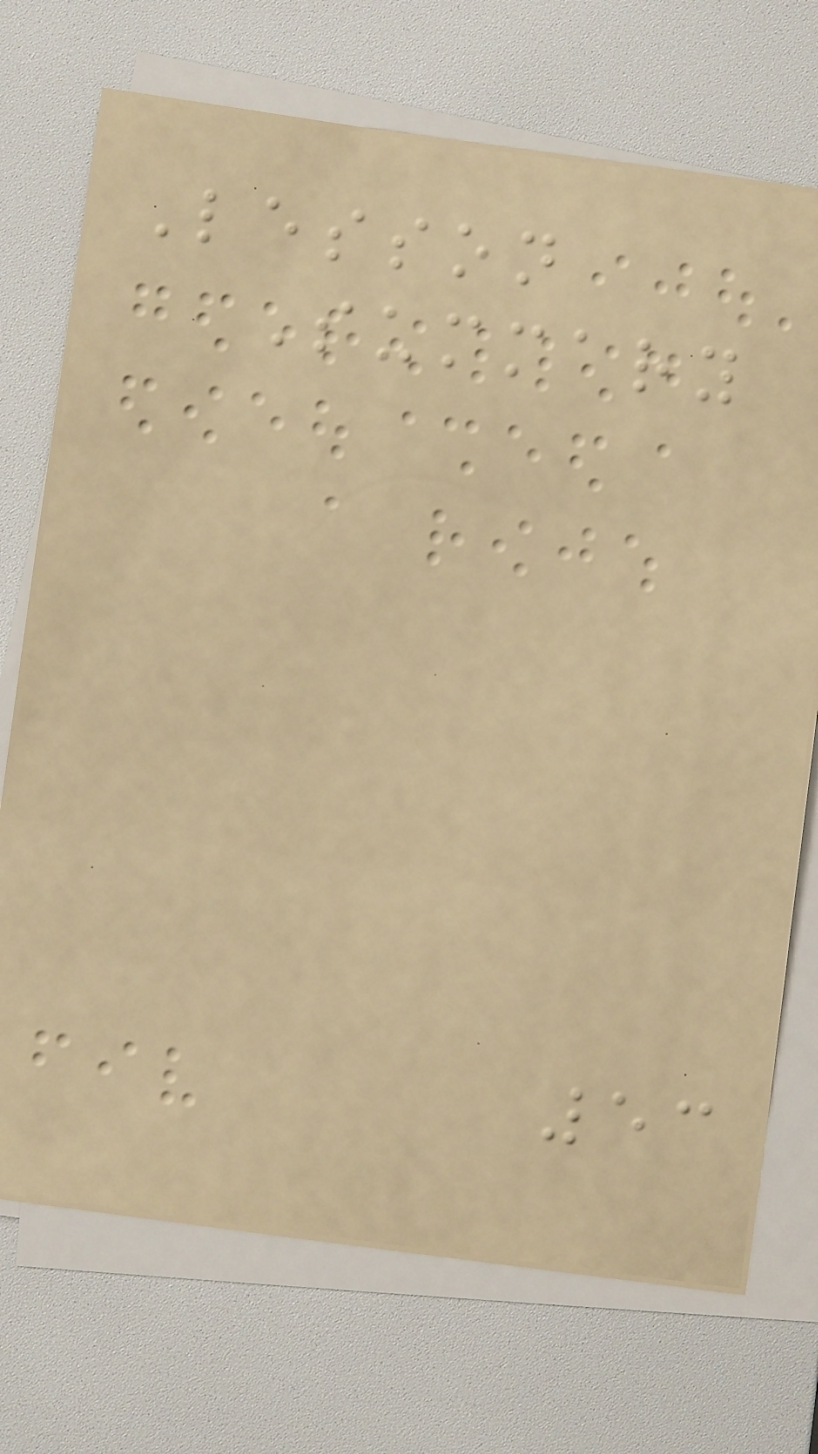Lesson
Summary
53
